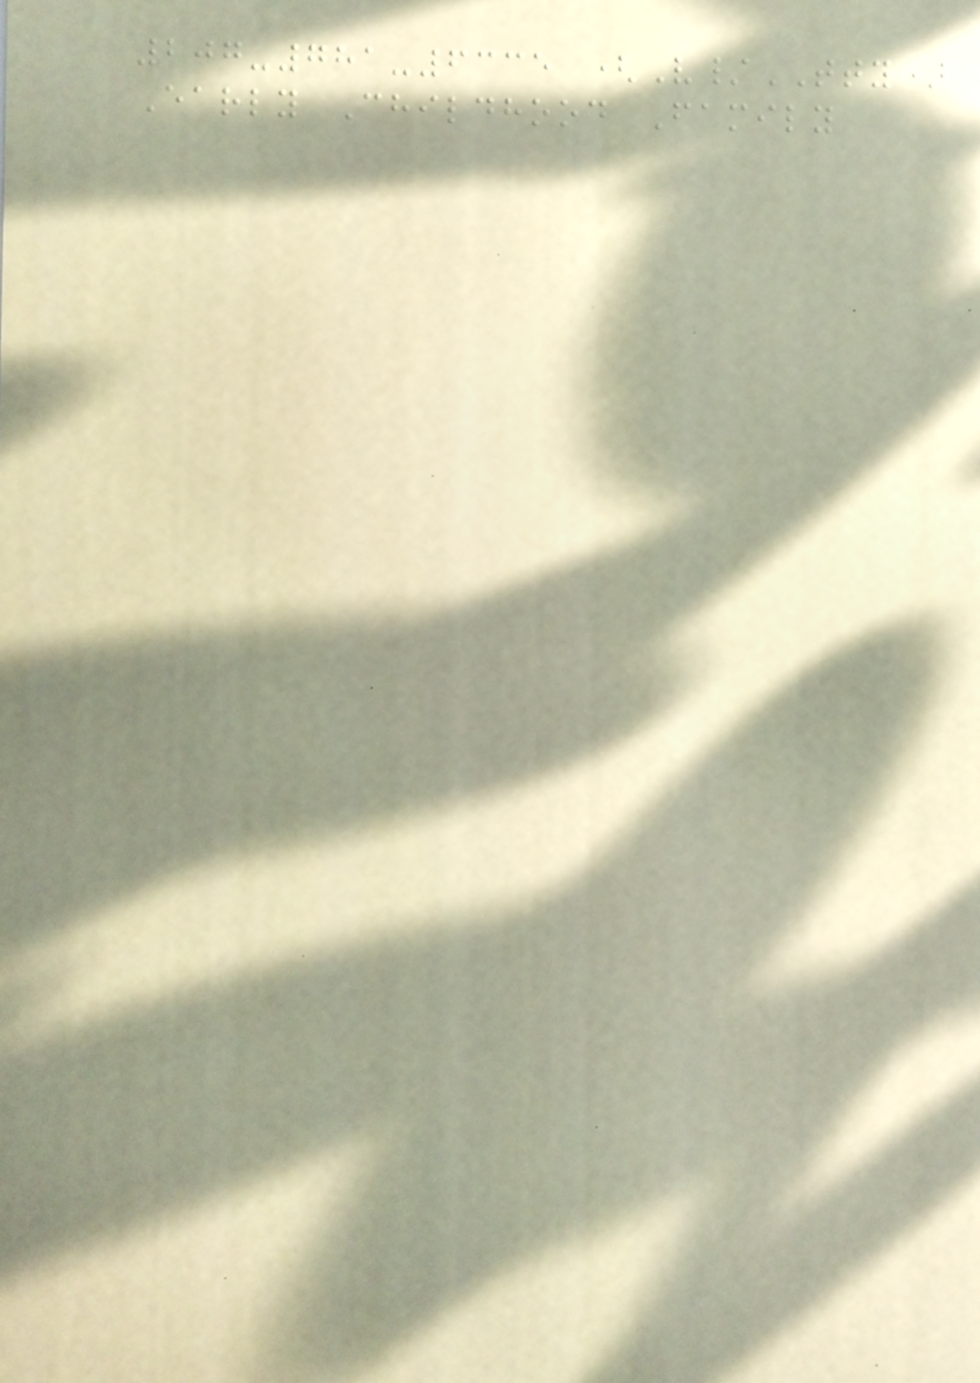207-781-6335 (V/TTY)
Early Childhood Family
